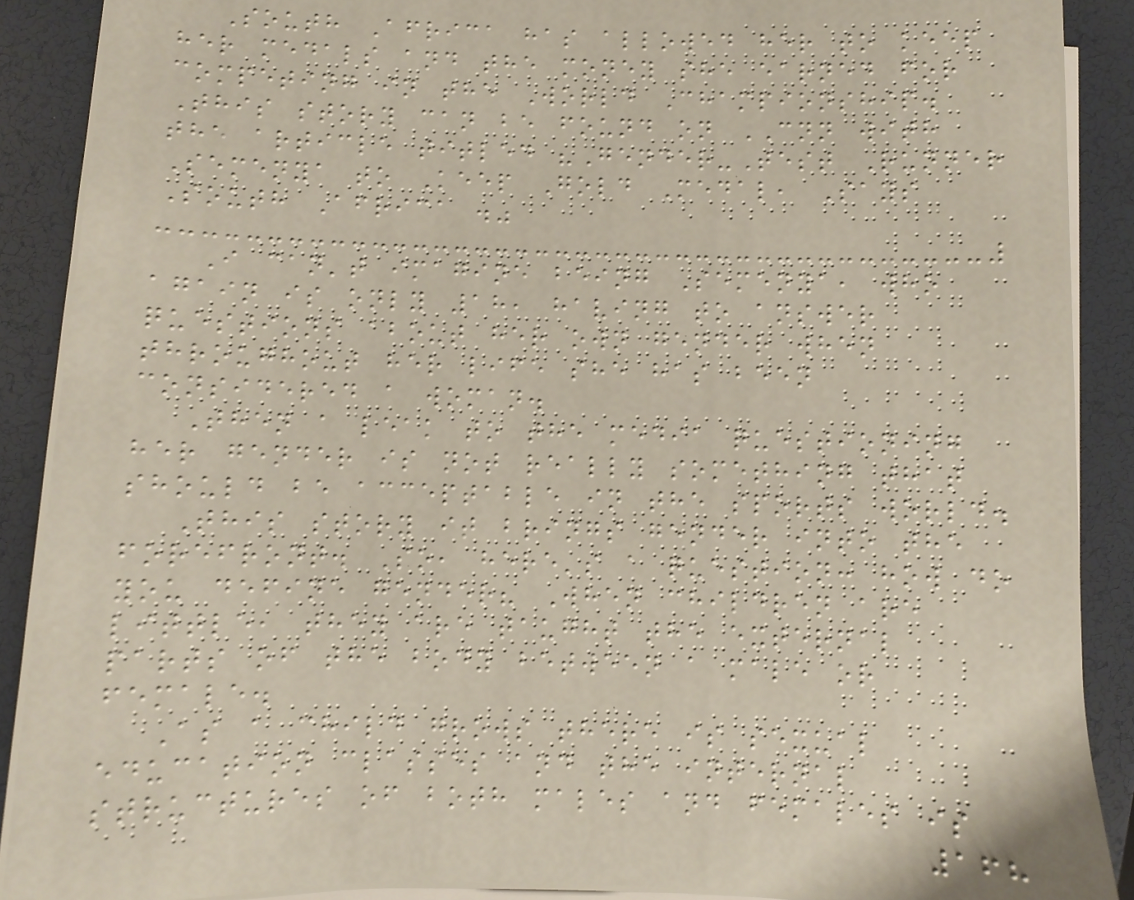South Africa has allowed her to keep
her medals and the money she earned for
competing in the World Championship.
This story can be found on CNN with
the article titled "Gender-Test Runner
Semenya to Keep Gold Medal, Says
South Africa ."
I can't imagine being Semenya, who
again is only 18, having to answer
questions about her own gender when
throughout her life she has been
considered a woman.
Then a leak to the media questioning
her gender is not really something that
should be acceptable in the sports world.
This story it brings gender into the
forefront. So, here's a question: how do
you define gender? When children are
little, they are taught the external
parts of the body between a male or
female.
As a child grows there is sexual
education classes and the internal
structures of both males and females is
168
